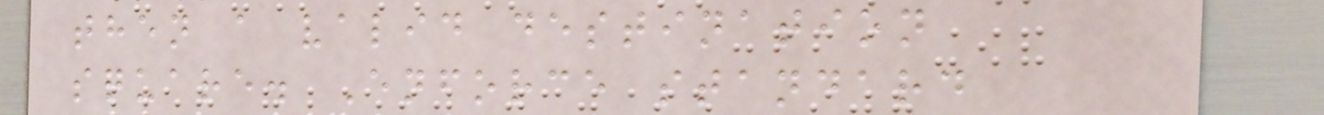then a valid destination
square. Enforce standard
